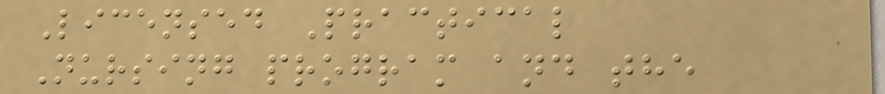Licensed Practical
Nursing program and the
